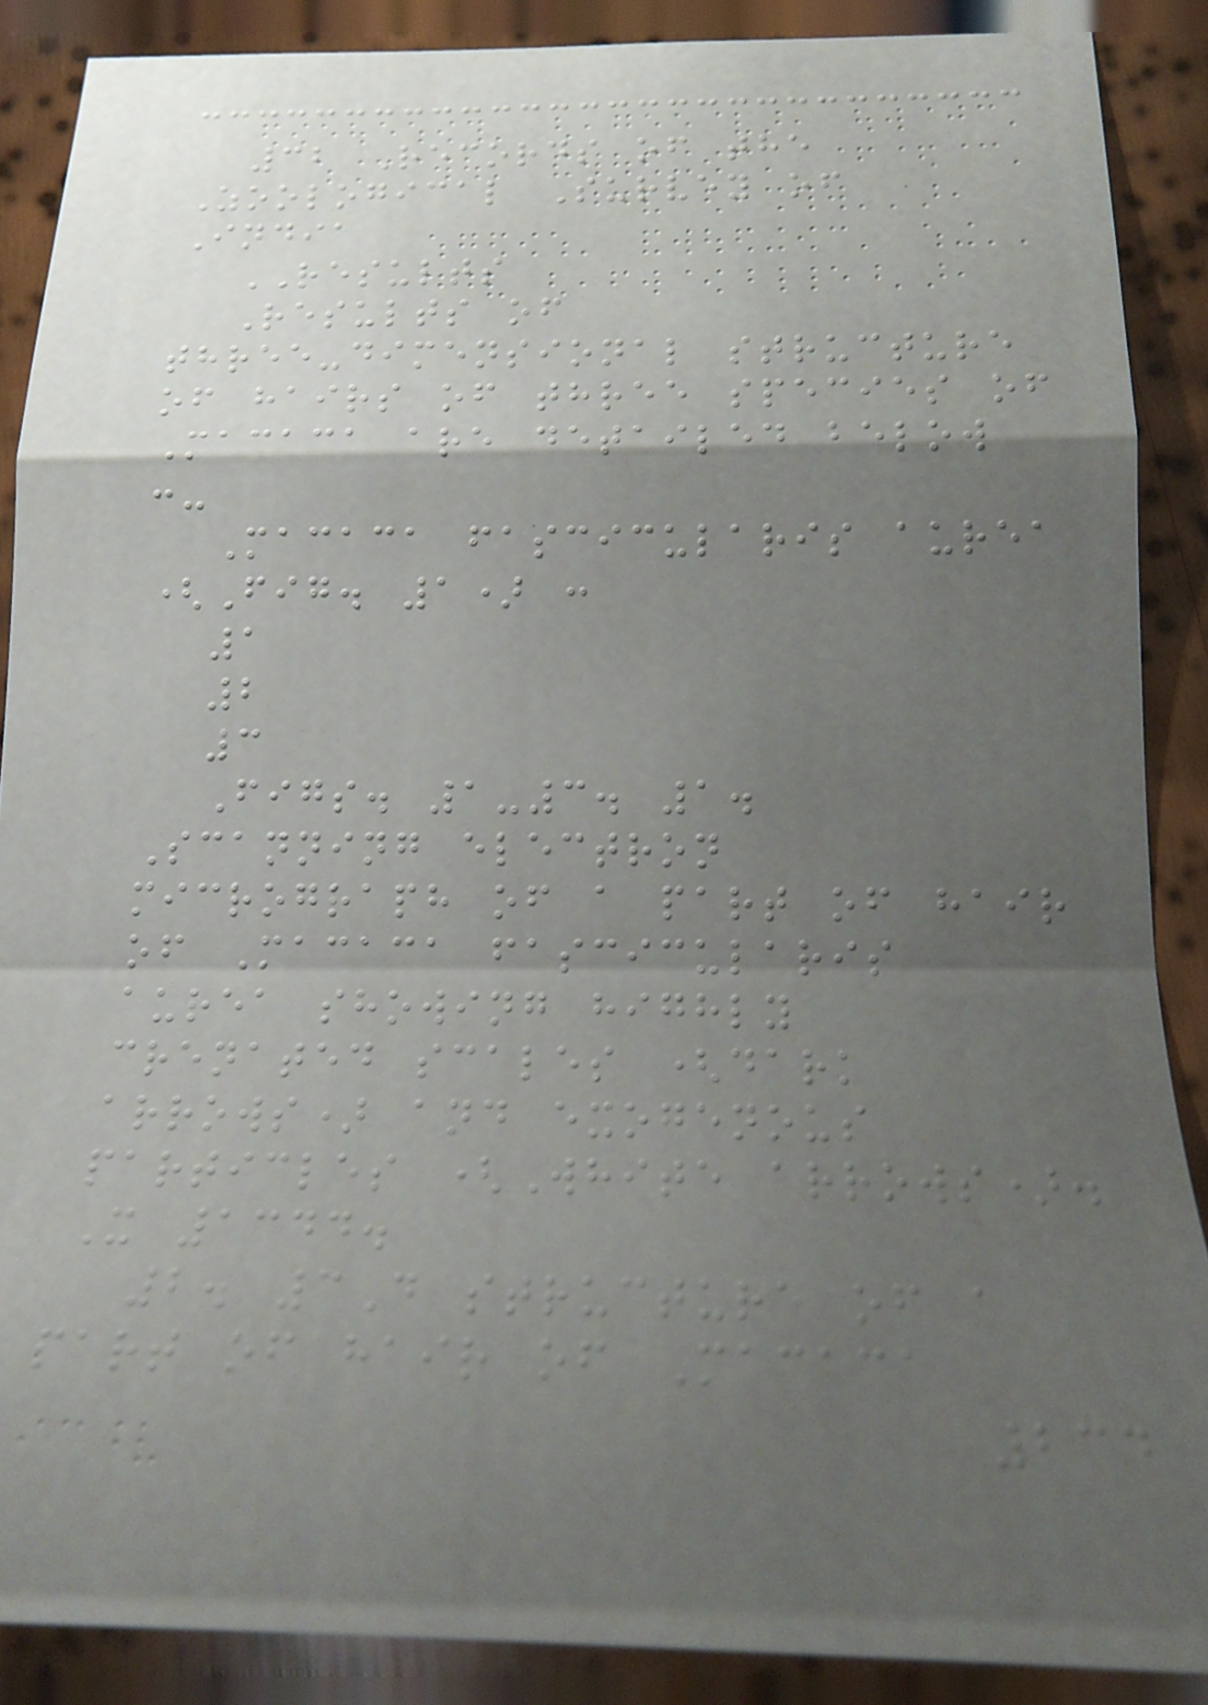32 Records of the
Zoological Survey of
India
RESULTS
Results of
three-dimensional structure
of hairs of three species of
Macaca are detailed below
:-
Macaca fascicularis aurea
(Fig. 1) :
1
2
3
Figs. 1-3. 1.
Scanning electron
micrograph of a part of hair
of Macaca fascicularis
aurea showing highly
crenated scales (dark
arrows) and exogenous
particles (White arrows).
X 1344.
2. 3D structure of a
part of hair of Macaca
234
